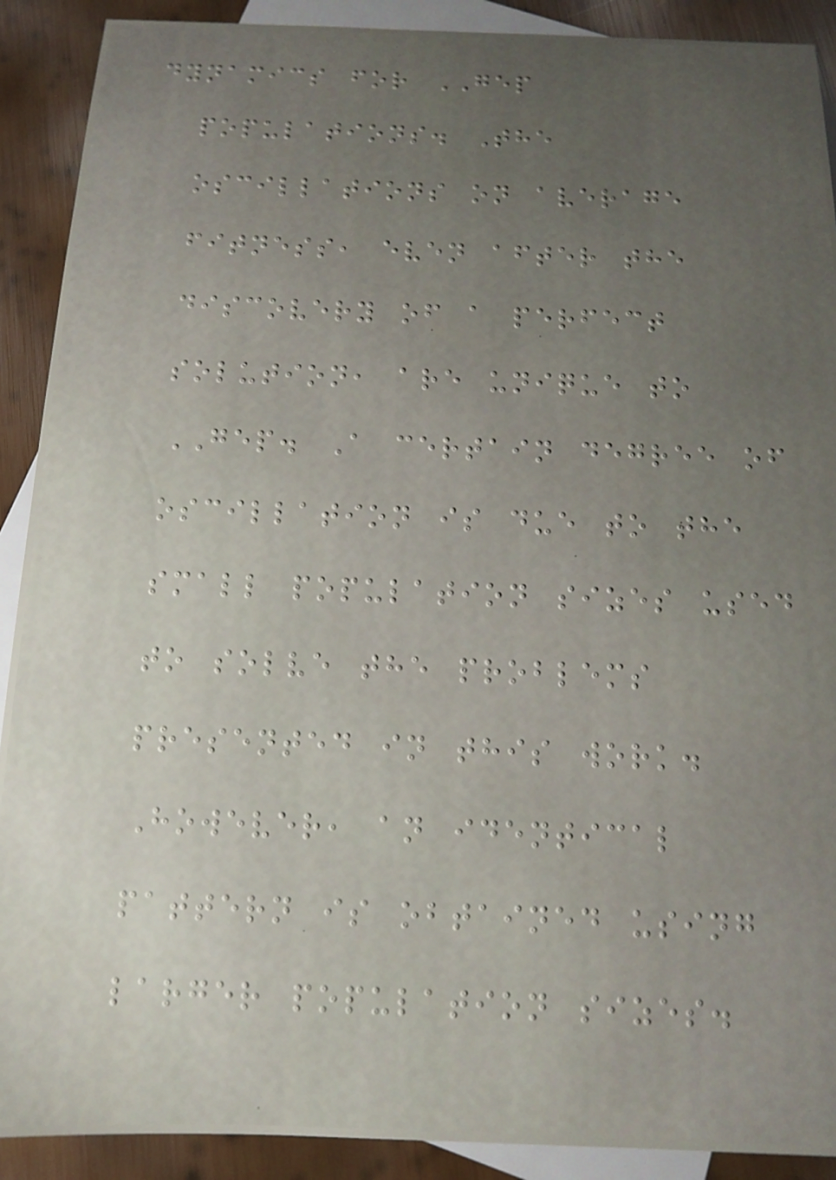dynamics for GEP
populations. The
oscillations on average
fitness, even after the
discovery of a perfect
solution, are unique to
GEP. A certain degree of
oscillation is due to the
small population sizes used
to solve the problems
presented in this work.
However, an identical
pattern is obtained using
larger population sizes.
